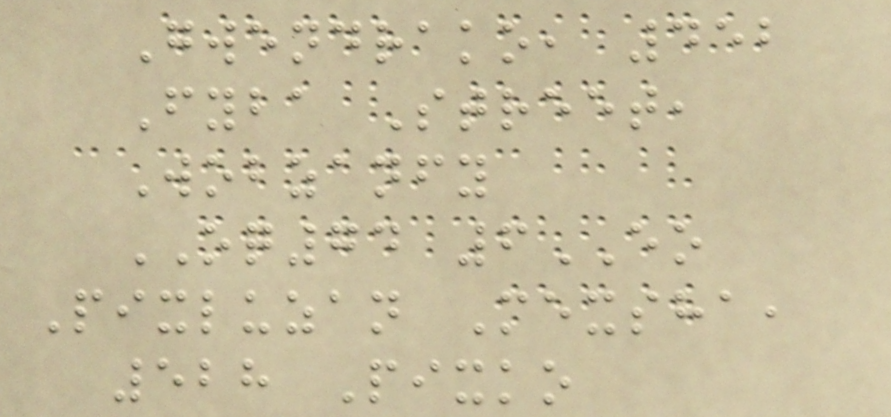Gwendrako, 452
Fyba Street,
Wobzanfy
OQ74 6EO
Pixluzan Mexsha,
528 Pixko
